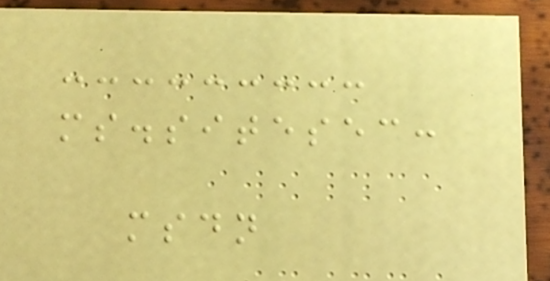ms.sitesec:
msdn
